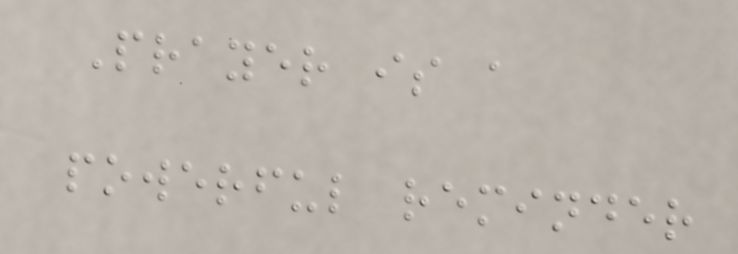Prayer is a
powerful reminder
